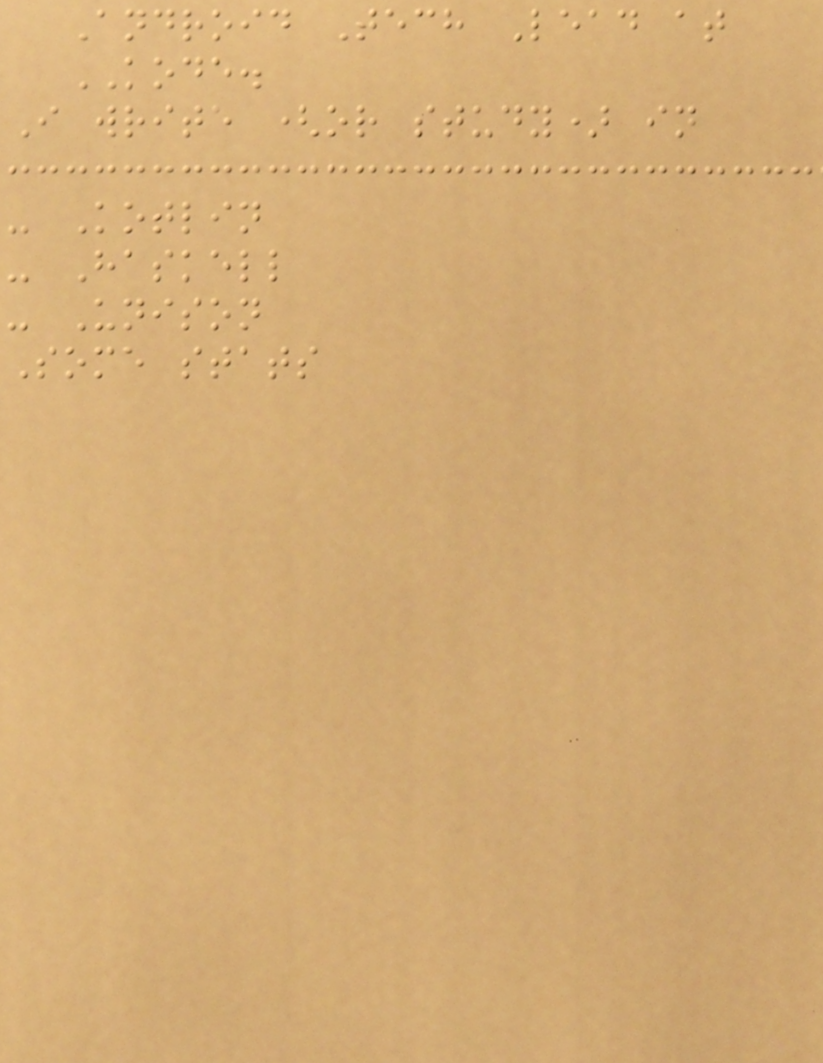Android Tech Lead at
KODE.
I write (or study) in
- Kotlin
- Haskell
- Unison
Some stats
